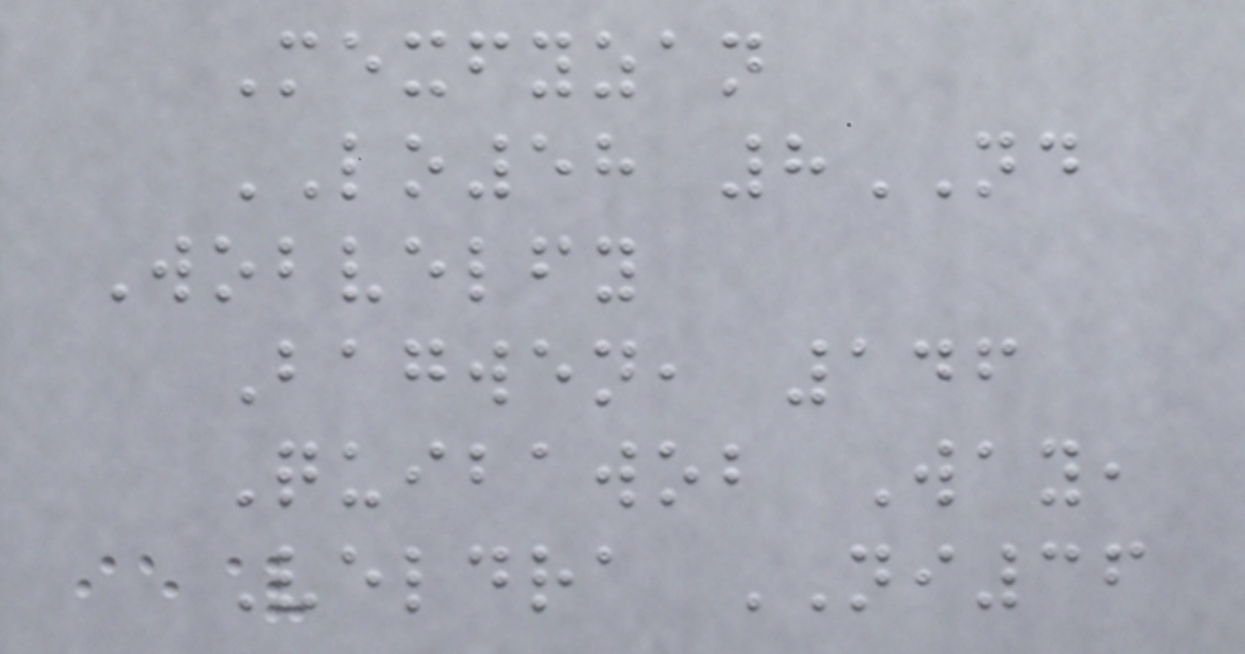Mexfyzan
LO58 8ND
Wobvelfy
Bagwen, 146
Quibawob Way,
Veldra NI36
